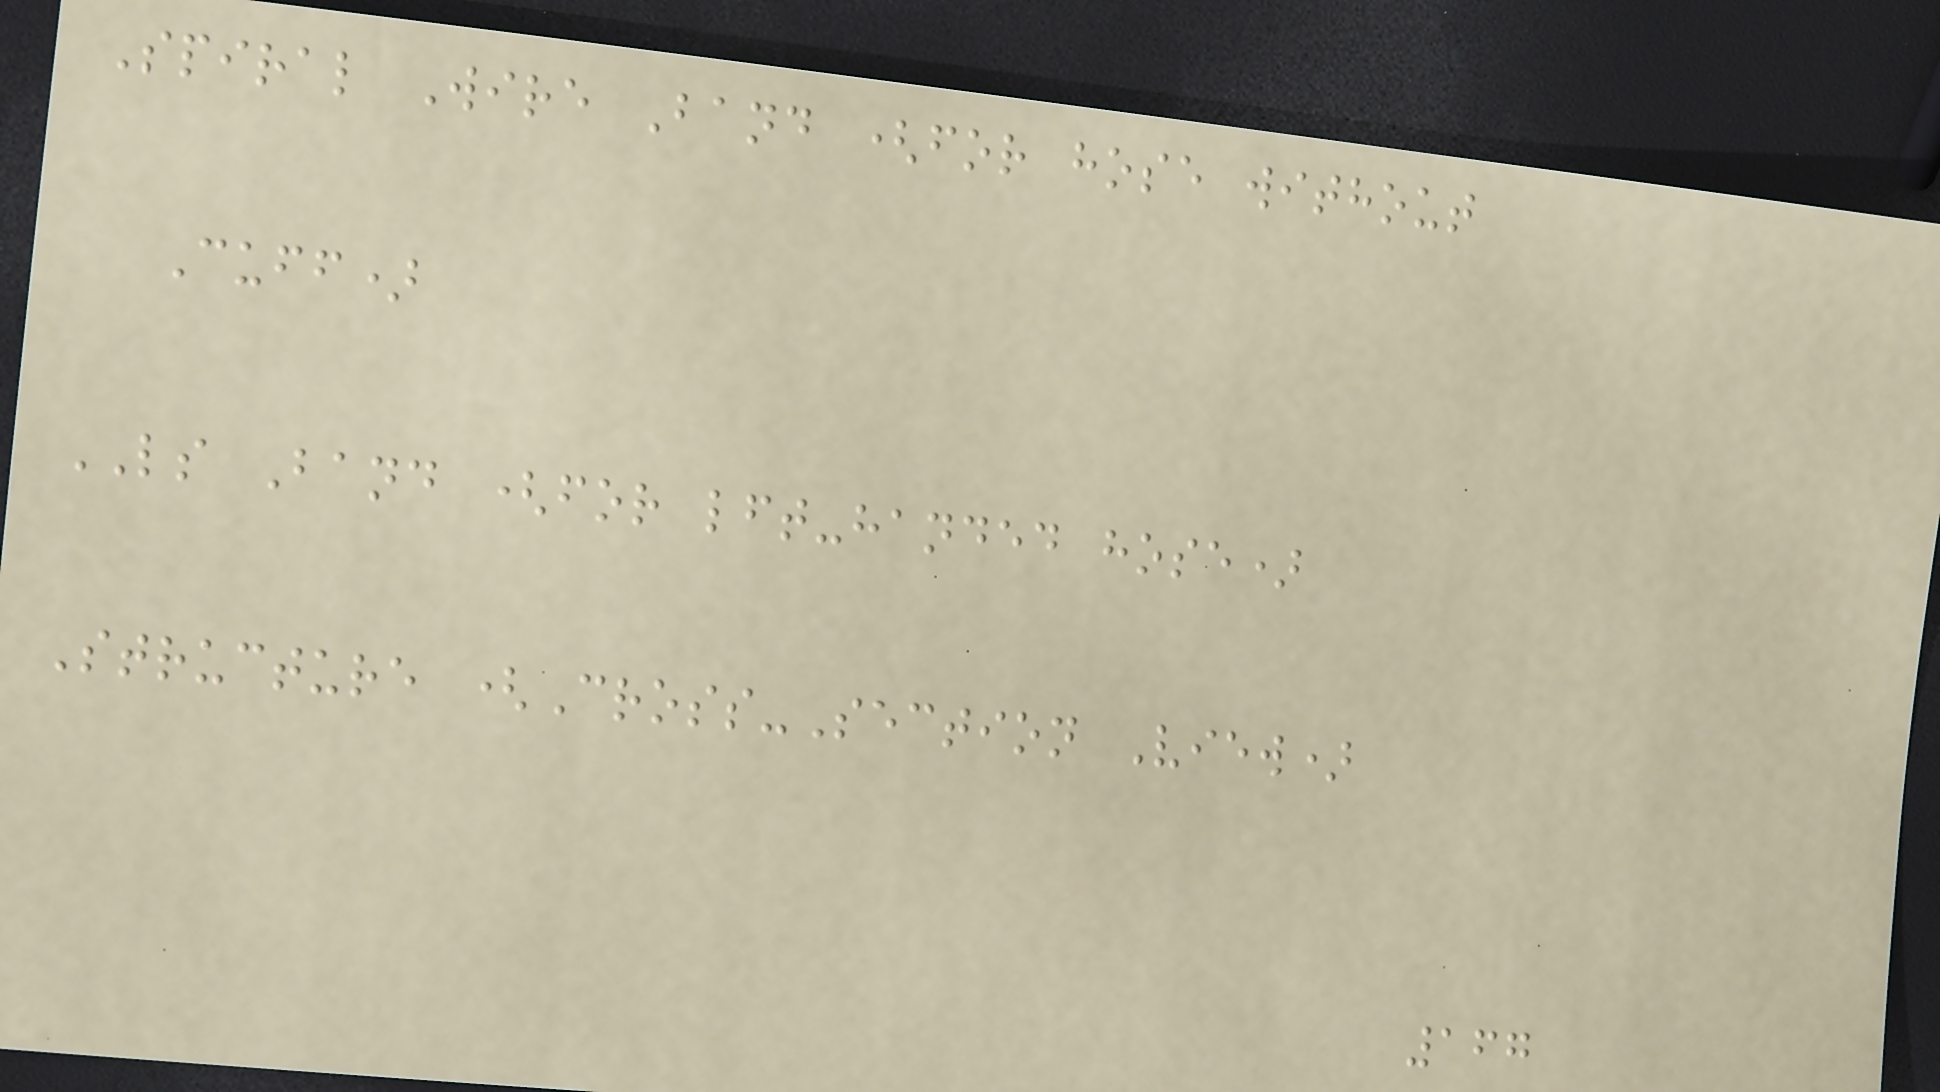Spiral Wire Band (for hose without
Cuff)
LS Band (for lft-handed hose)
Structure (Cross-Section View)
167
